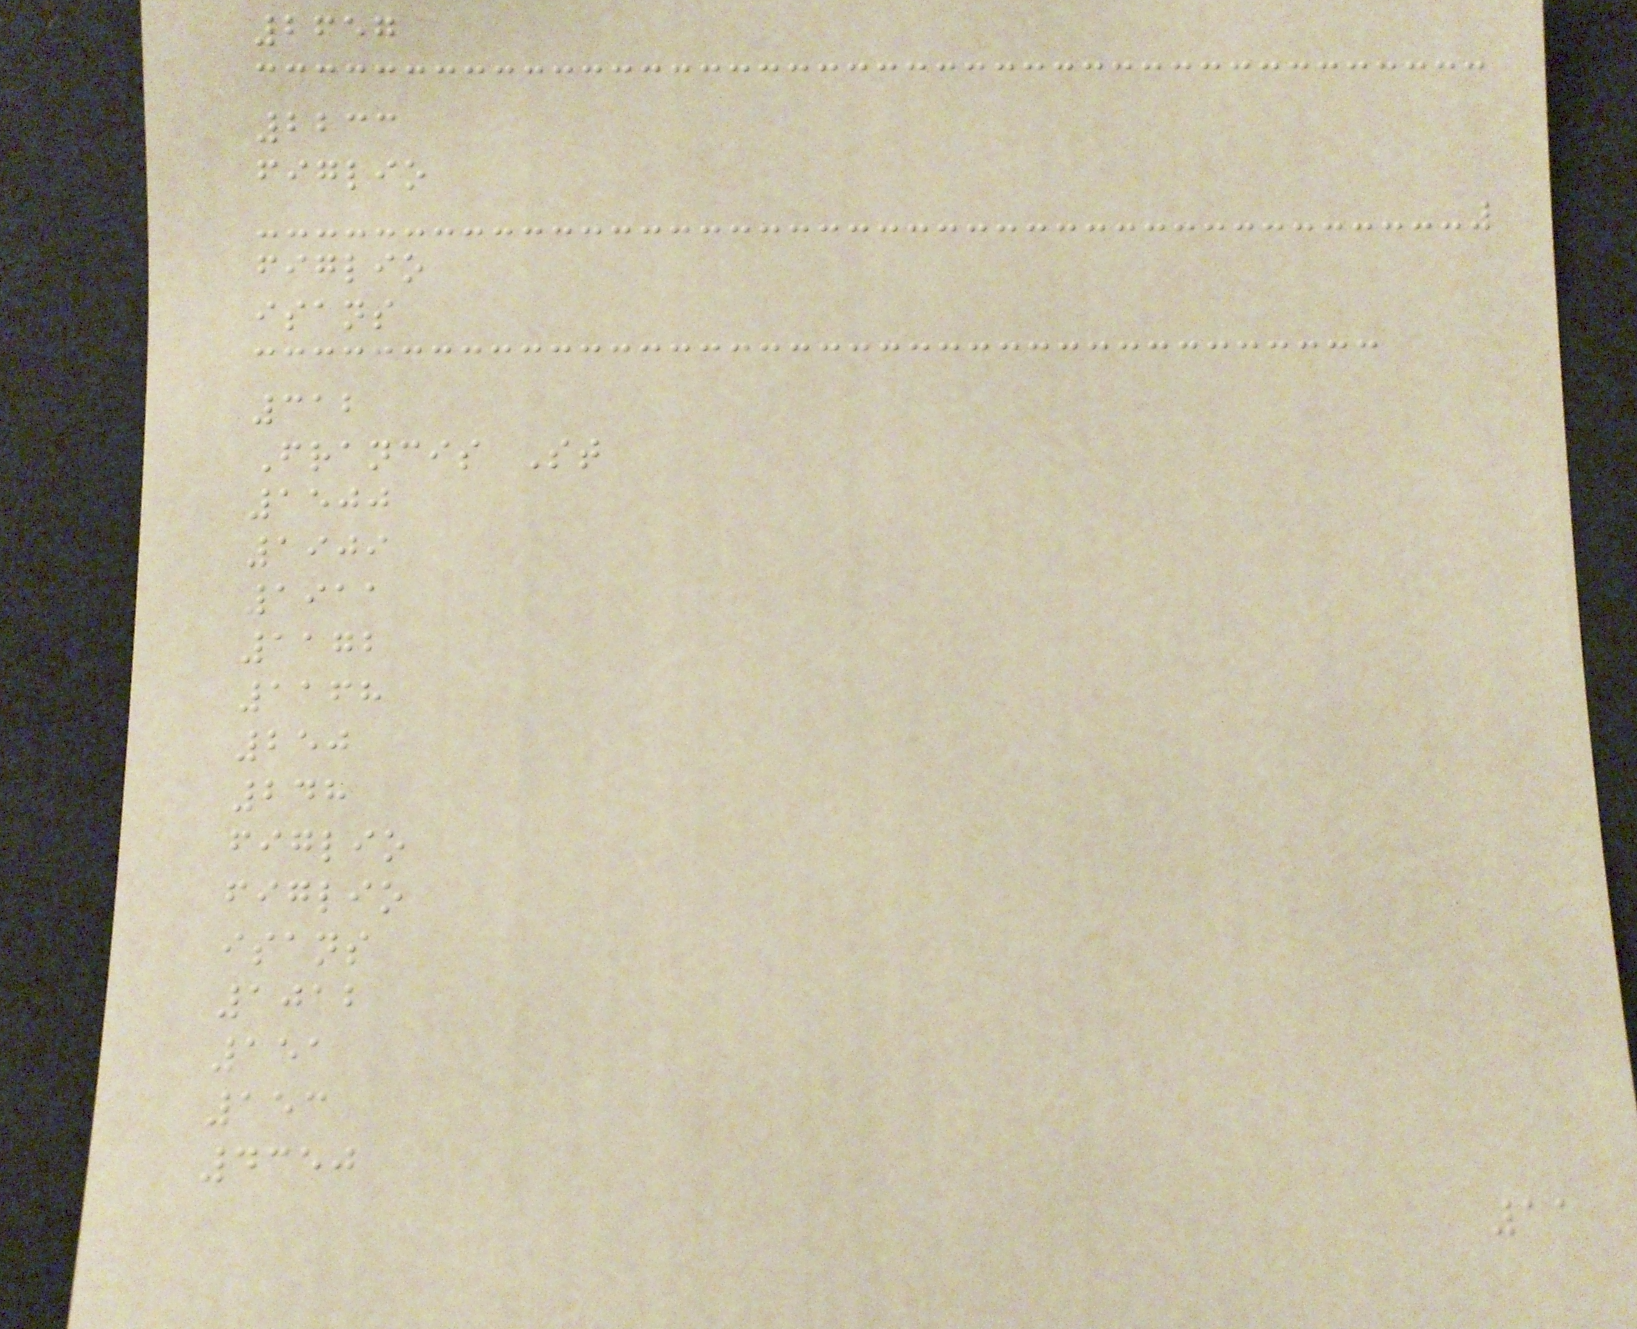2657
2233
figlio
figlio
isans
312
Francis St
1500
1909
1911
1172
1168
250
248
figlio
figlio
isans
1012
151
153
4350
11
